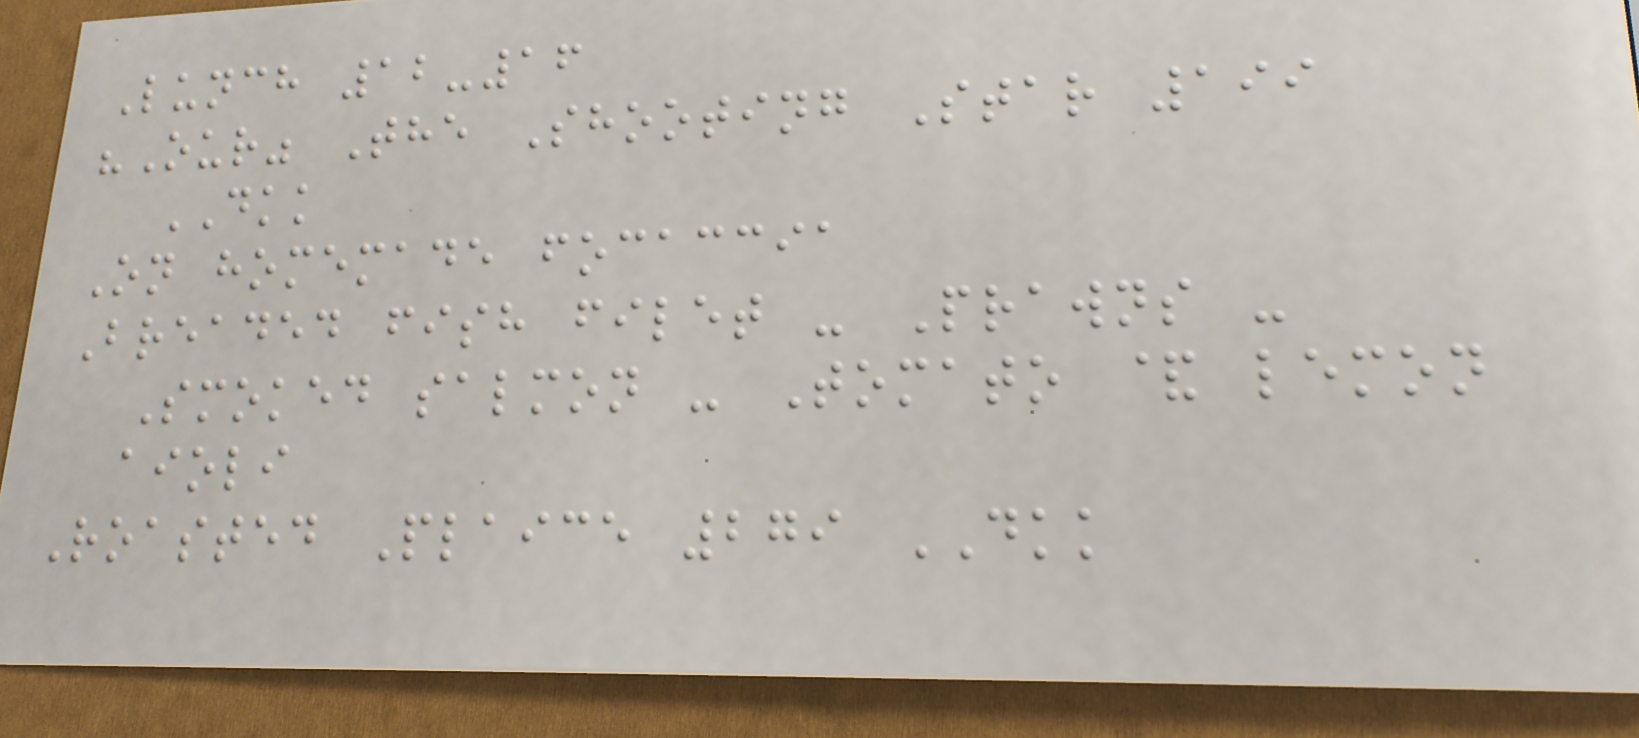Lunch 12-16
"Our" The Shooting Star 199
DKK
On homemade focaccia
Breaded fish filet - Prawns -
Smoked salmon - Tomato & lemon
aioli
Roasted Plaice 279 DKK
